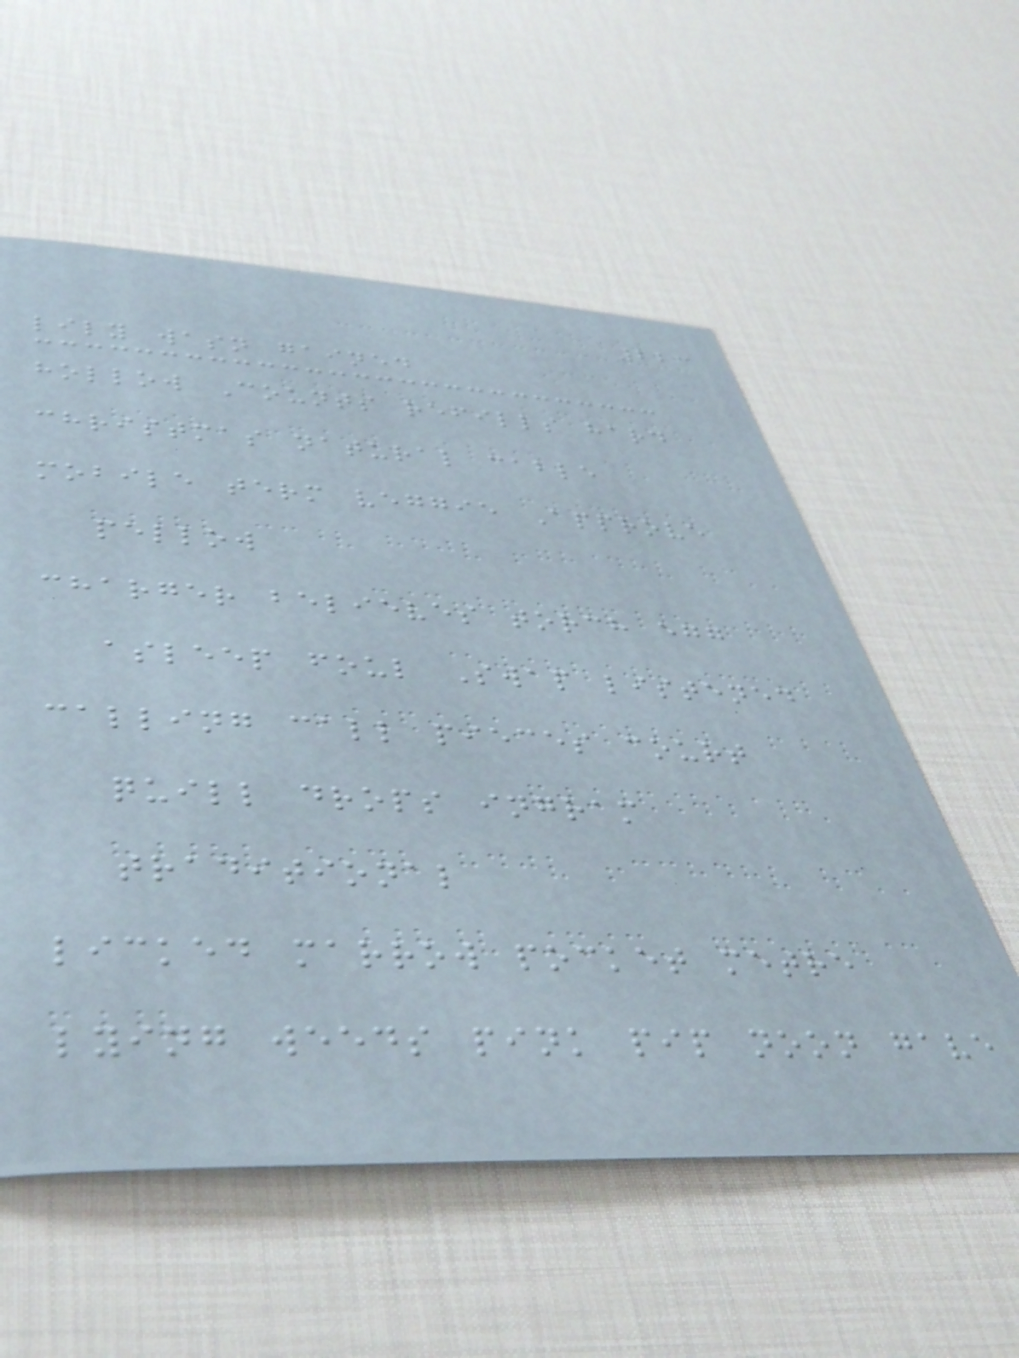223
lily wasn gained
hollow Counts refills hard
christmas natural cable
mobile term veggie Approve
pellow
charger believes torch egg
asleep foul Swap listened
calling call pieces court
quill drops ingram
traditional
licked marrow pocket metre
lying weeds pink pip noon gave
